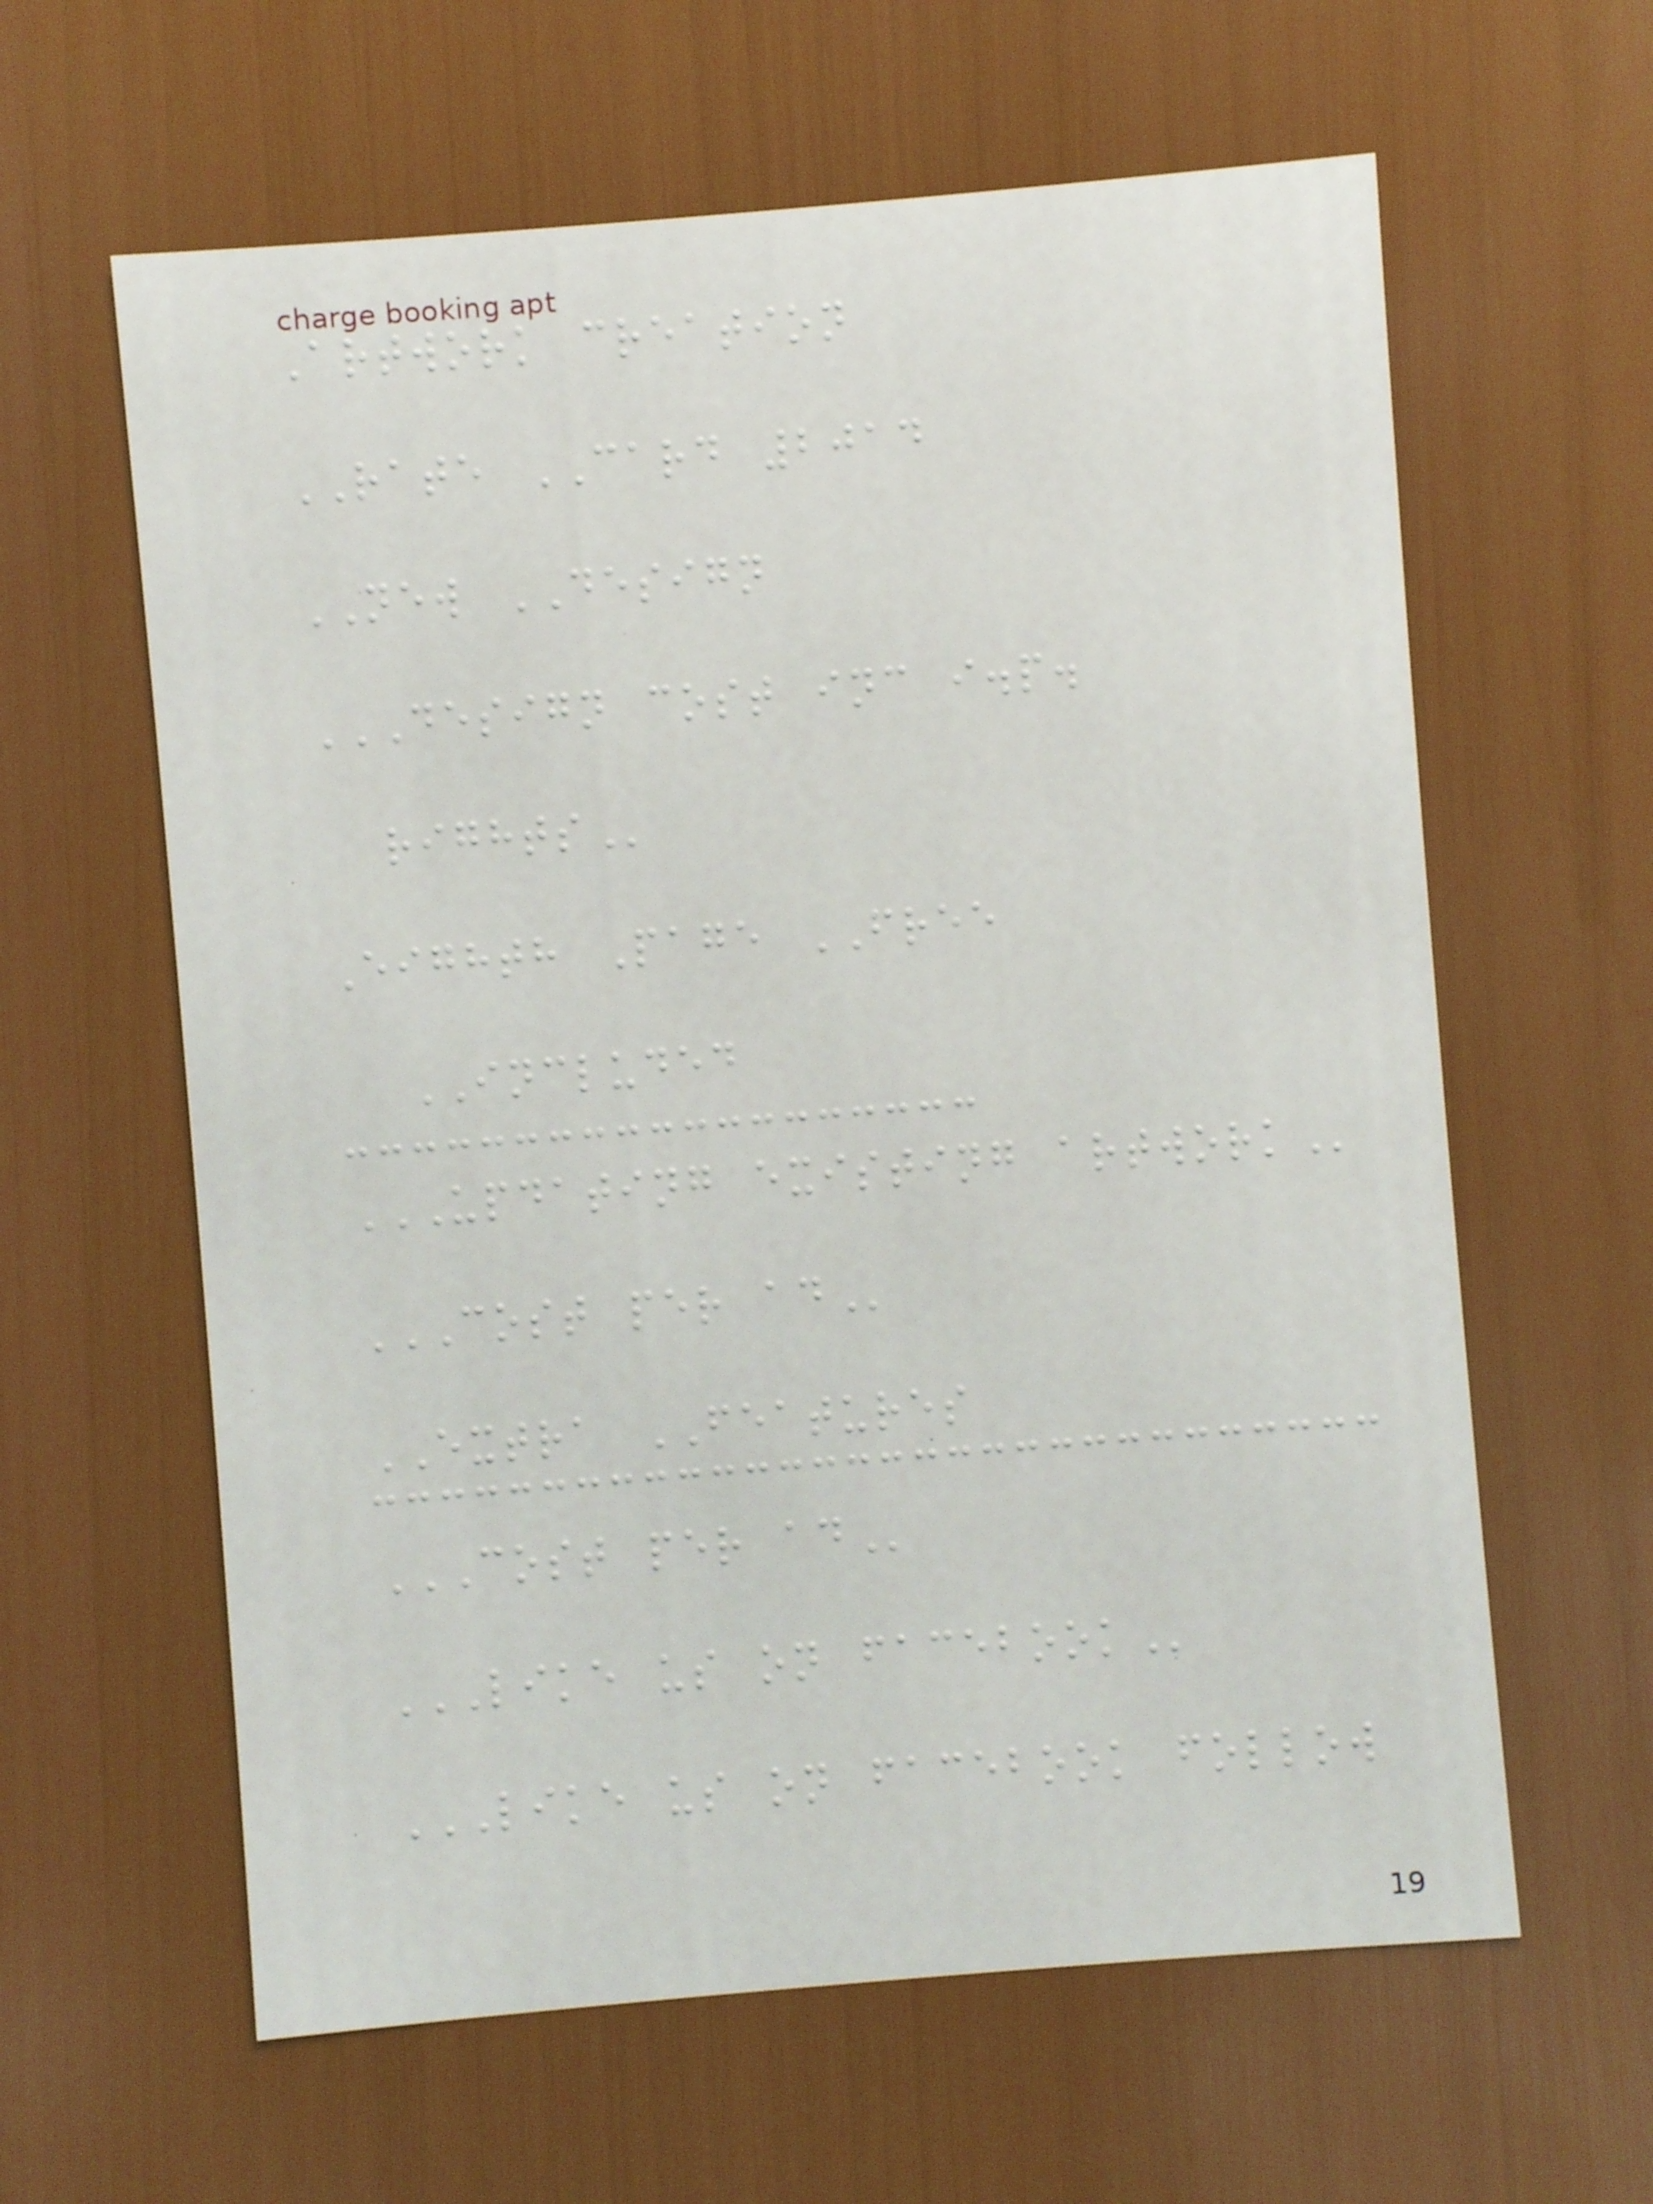Artwork creation
RATE CARD 2014
NEW DESIGN
DESIGN COST INC I.P.
RIGHTS
Eighth Page FREE
INCLUDED
UPDATING EXISTING ARTWORK
COST PER AD
EXTRA FEATURES
COST PER AD
LIKE US ON FACEBOOK
LIKE US ON FACEBOOK FOLLOW
